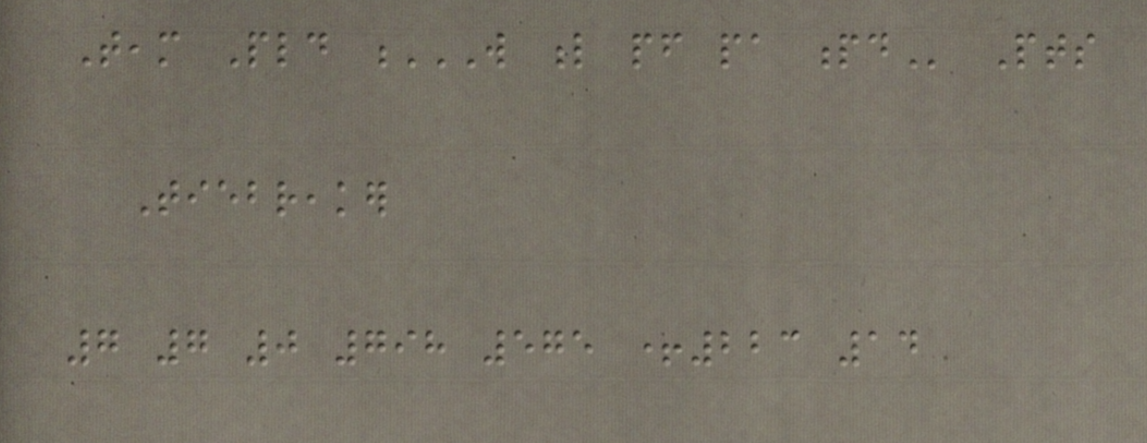Team Pld W L PF PA PD Pts
Tiebreaker
7 7 0 798 575 +223 14
